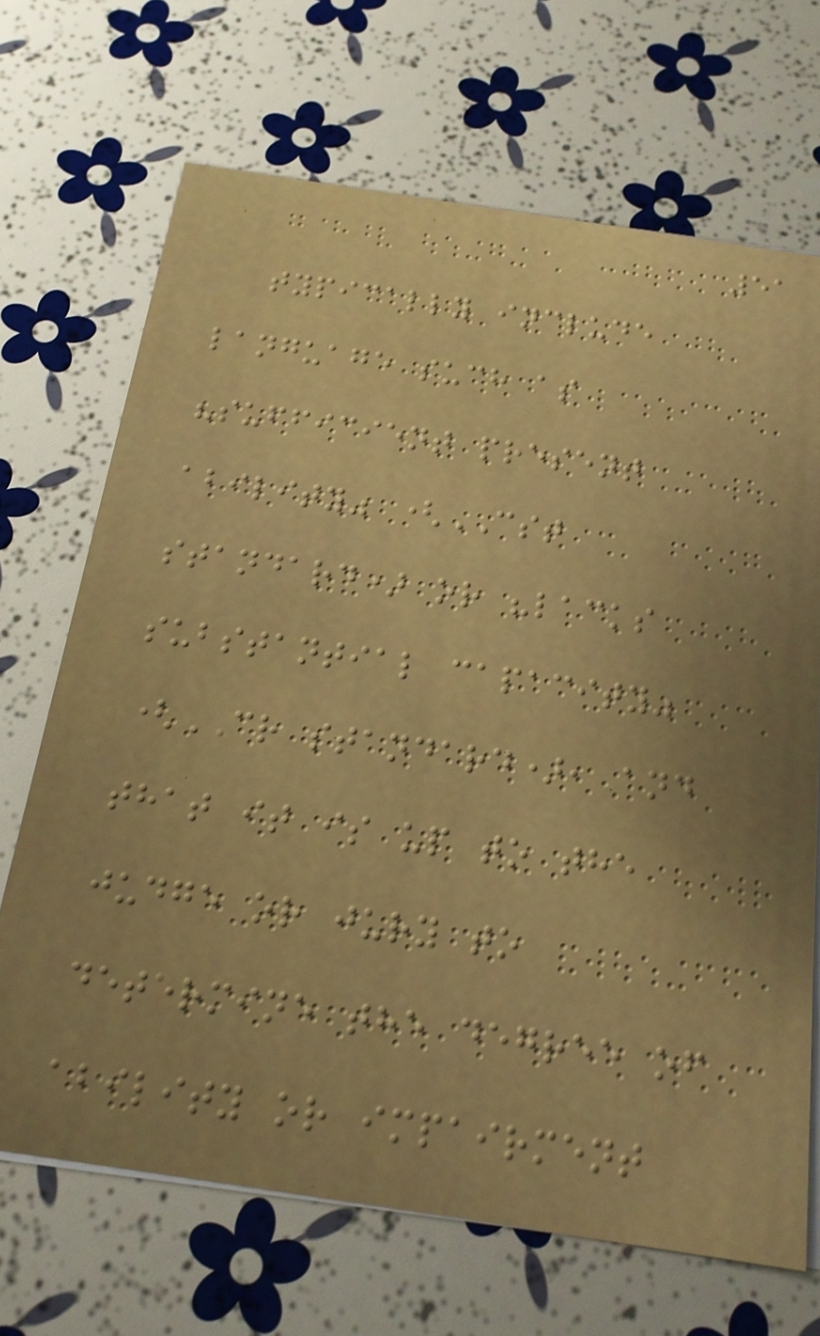51
typically include
language such as
"sufficient present
ability" (CST
standard) or "lacks
substantial capacity"
(CR standard), and
that it is up to the
judge or jury to
determine the degree of
ability or impairment
